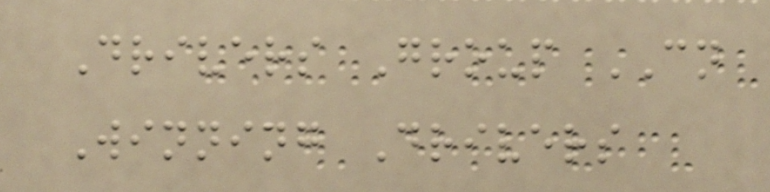Drivers Group CN
Winning Drivers
